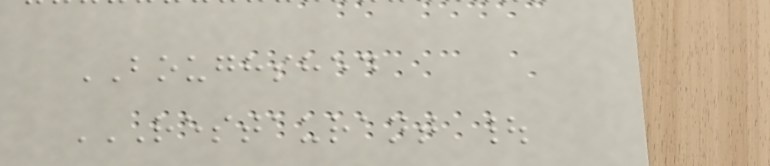BOUGHSHED
RESTAURANT |
